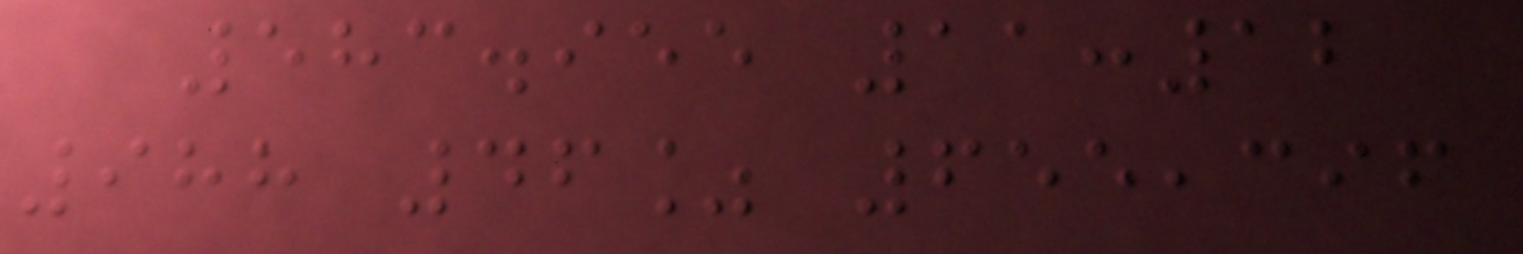583.955 11:12
988 46% 655,396
